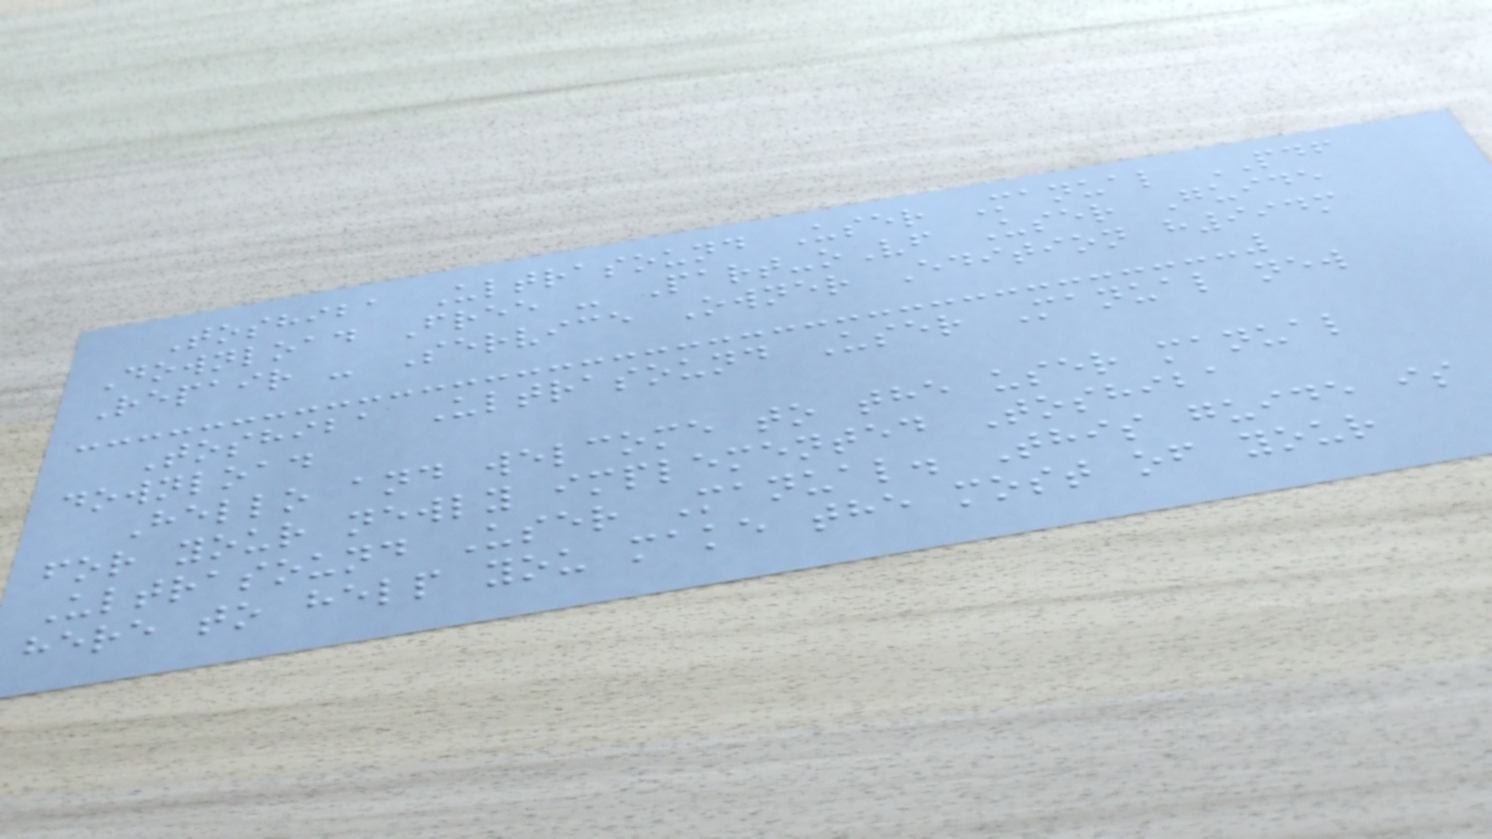Toshiba Ultrasound User Manual PDF
Download Free - Part-oVf User Guide
Repair - Service Owner Edition h994m
Toshiba Ultrasound User Manual new
download
Hello and welcome to the user manual
for your newly implemented Toshiba
Ultrasound User Manual. This guide is
here to help you make the most of your
